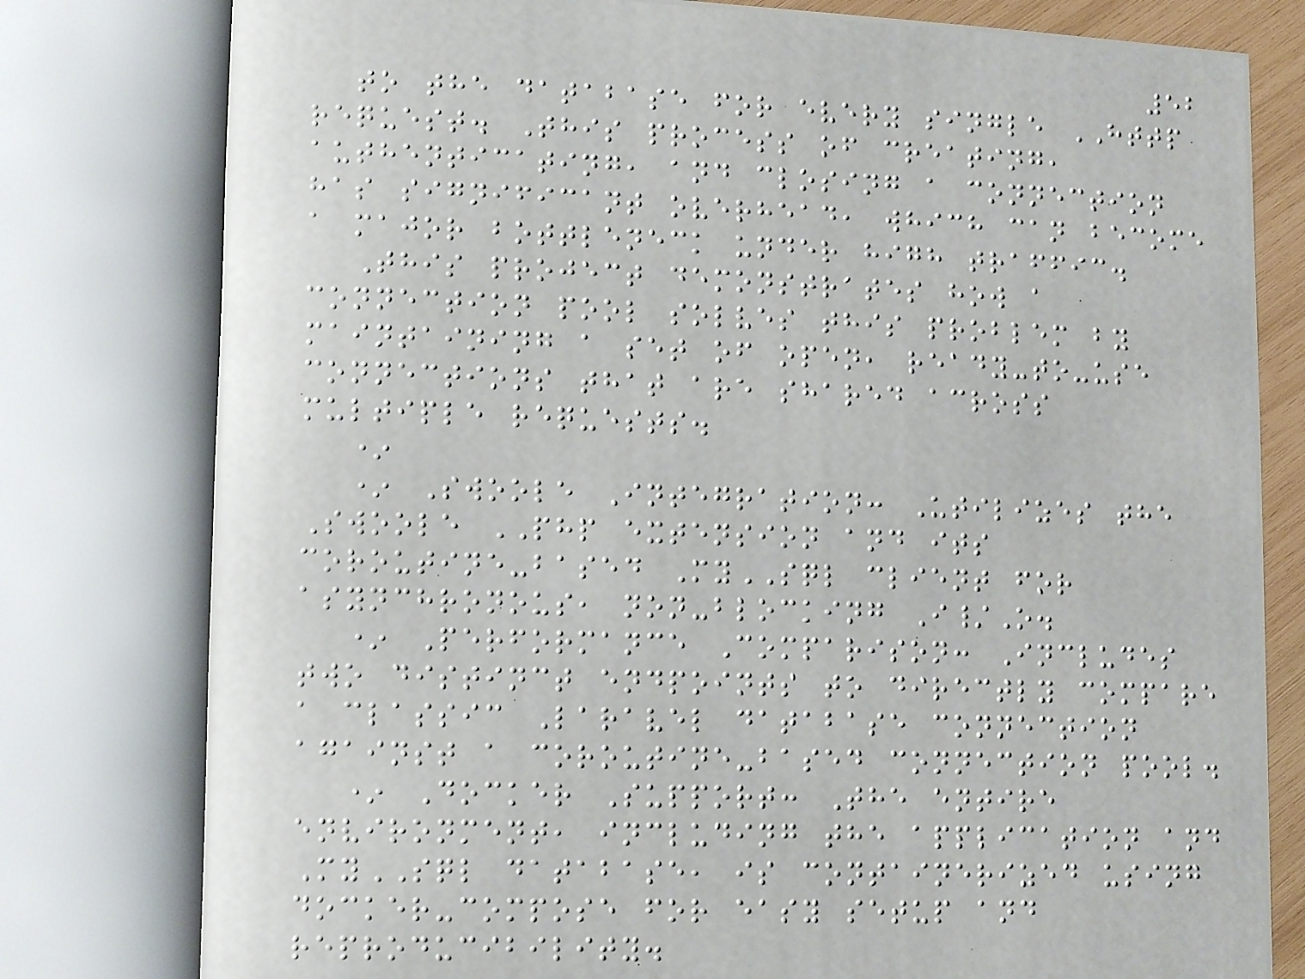52
to the database for every single HTTP
request. This process of creating,
authenticating, and closing a connection
has significant overhead, which can become
a major bottleneck under high traffic.
This project demonstrates how a
connection pool solves this problem by
maintaining a set of open, ready-to-use
connections that are shared across
multiple requests.
*
* Swoole Integration: Utilizes the
Swoole PHP extension and its
coroutine-based MySQL client for
asynchronous, non-blocking I/O.
* Performance Comparison: Includes
two distinct endpoints to directly compare
a classic Laravel database connection
against a coroutine-based connection pool.
* Docker Support: The entire
environment, including the application and
MySQL database, is containerized using
docker-compose for easy setup and
reproducibility.
